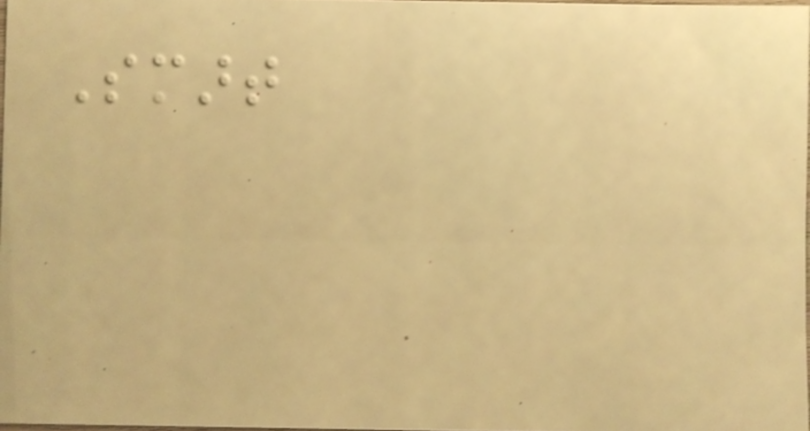Smart
